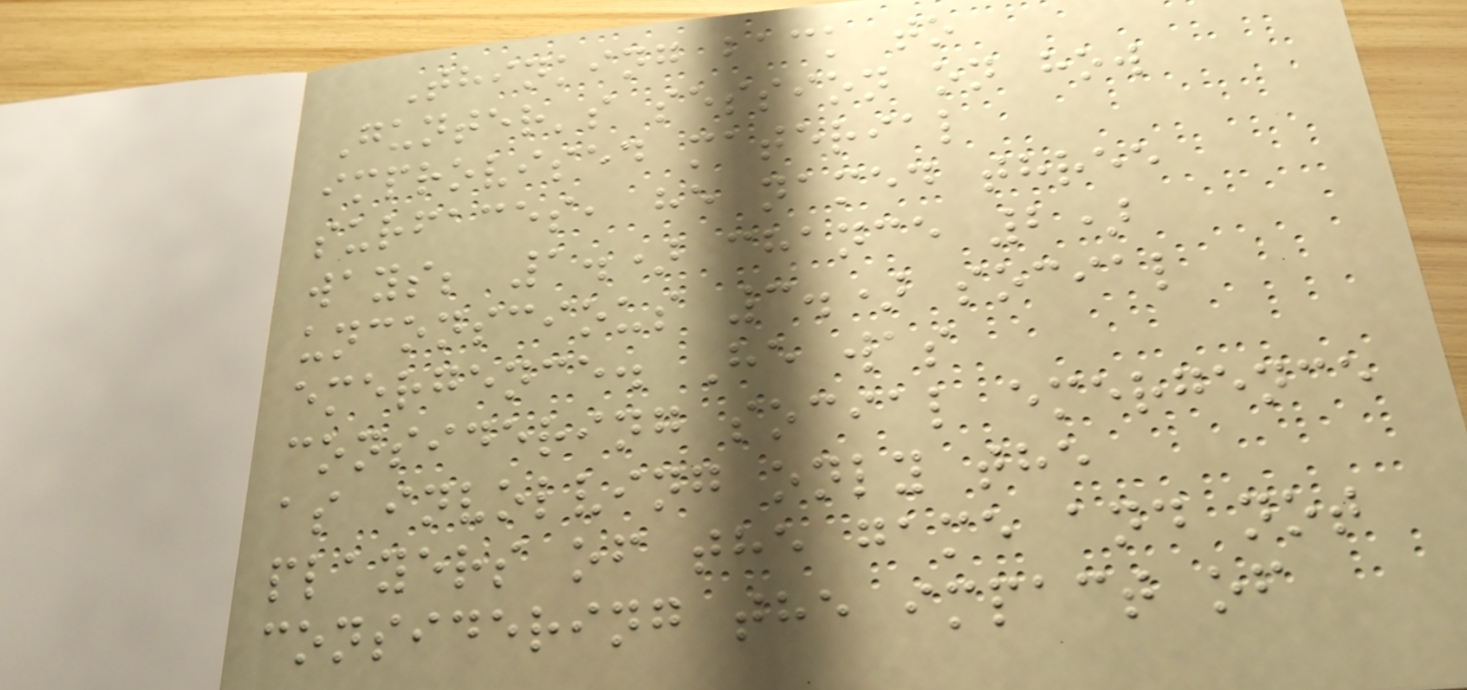Thinking back to
Gunter's session on how
improvised material
surfaces, he named three
ways; 1.) chance 2)
unconscious 3.) social
emergence. He was
considering social emergence
as involving only the
players of the game and not
considering the impact of
